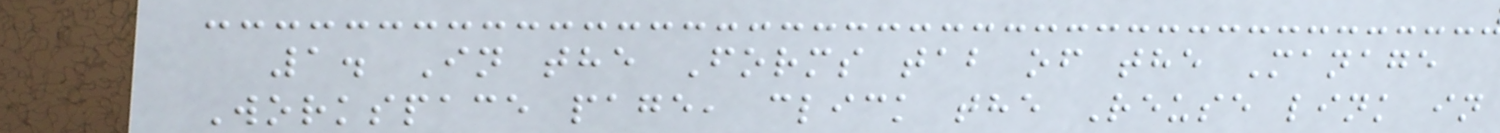1. In the Forms tab of the Manage
Workspace page, click the Reuse link in
